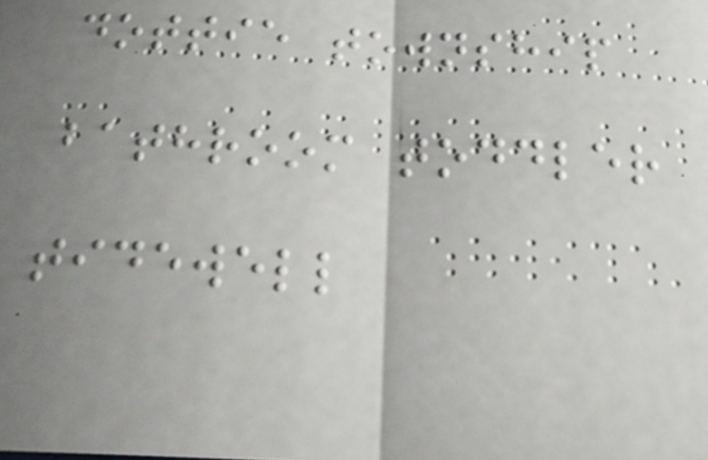dottie township
bathroom toddler
tidewell
